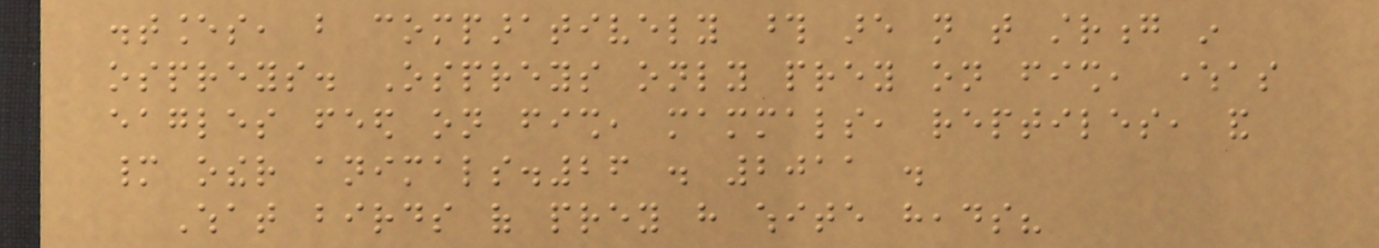distances, but comparatively those are not that strong in
ospreys. Ospreys only prey on fish, whereas
eagles feed on fish, mammals, reptiles, and
many other animals.26 . 2011 .
What birds of prey have white heads?
